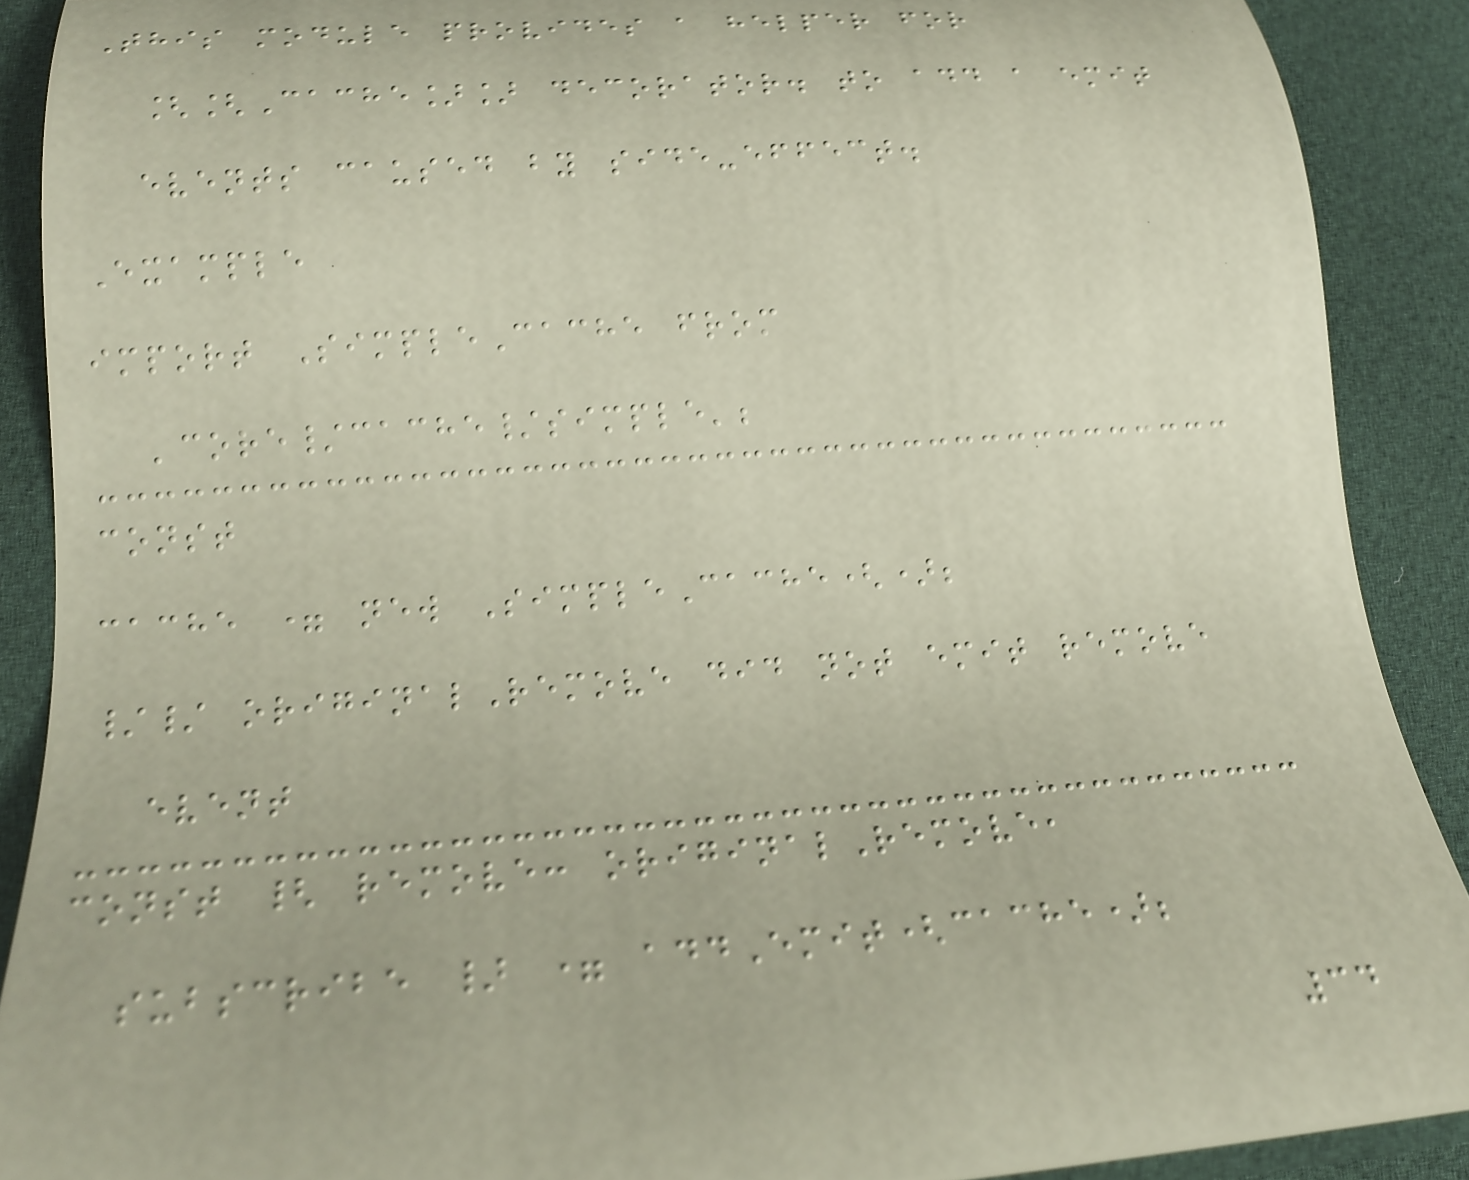This module provides a helper for
[[Cache]] decorator. to add a emit
events caused by side-effect.
Example
import SimpleCache from
'core/cache/simple';
const
cache = new SimpleCache();
// originalRemove did not emit remove
event
const { remove: originalRemove,
subscribe } = addEmit(cache);
34
